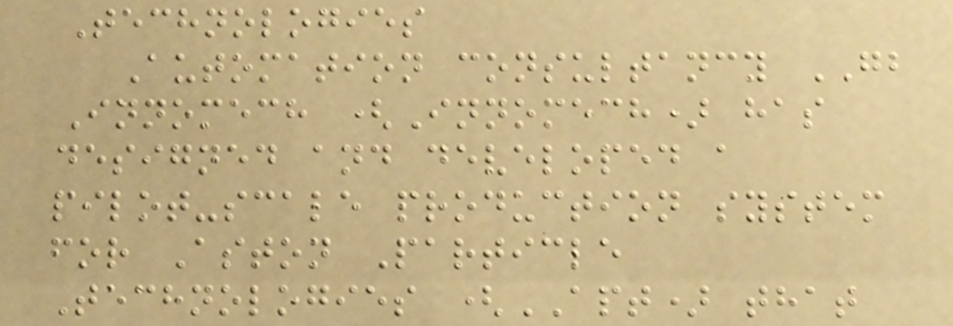Technologies
Automation consultancy GB
Innomech (Innomech) has
designed and developed a
pilot-scale production system
for Aston Particle
Technologies (APT) that
